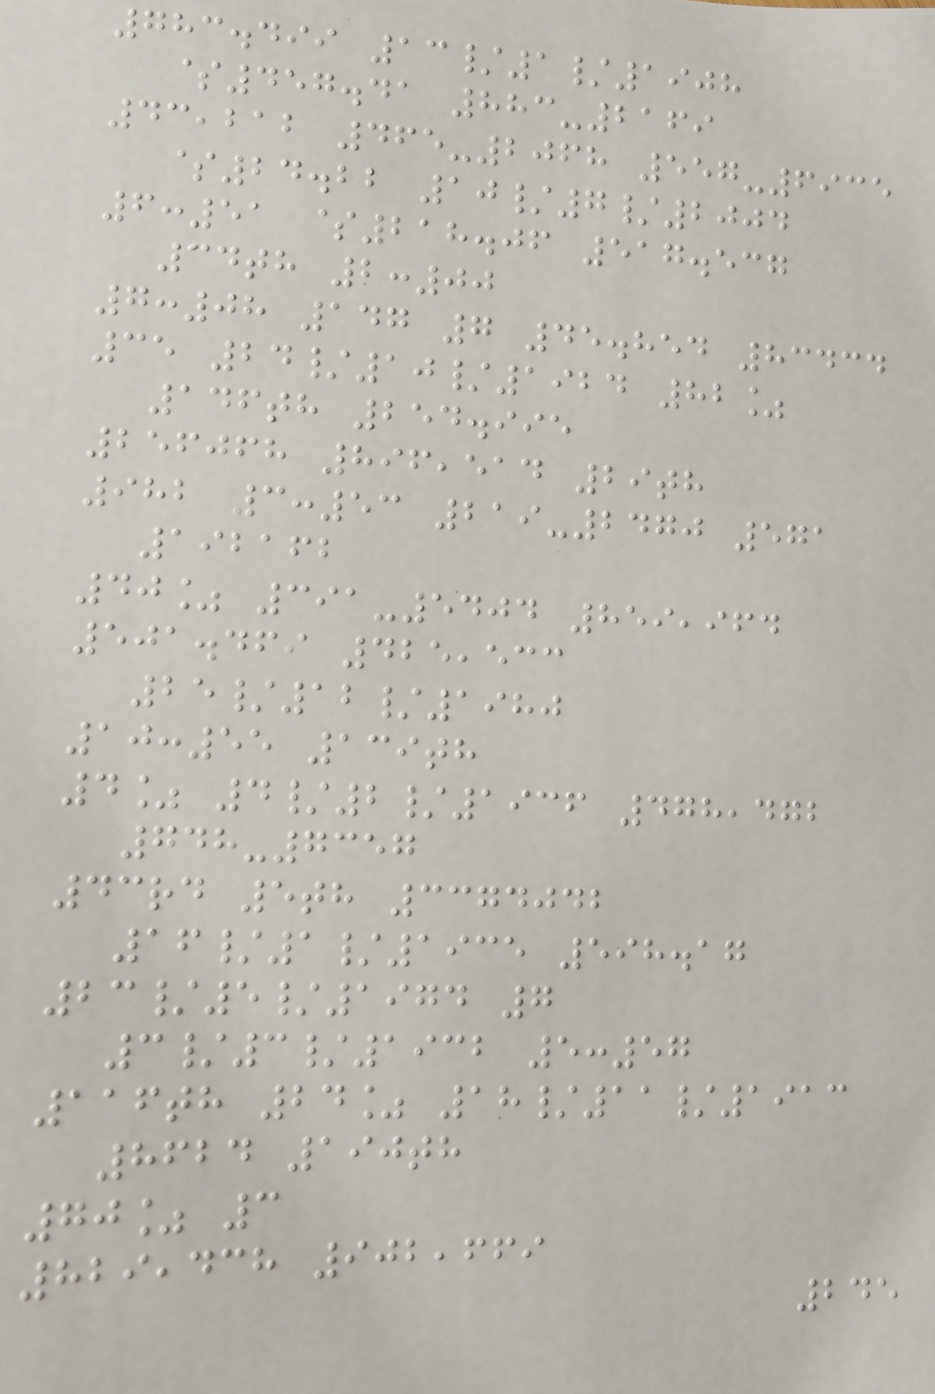783.499 13/1/1908
$457.41 883-2169
43,212 465-2068 557-6935
$24.22 10/7/2004
6:51 $218.06 517.537
34th 2:00
7:08 147 7 45.854 83434
35 24/10/1924 82%
146th 254.995
256068 896,514 29th
982 3:53 219-2470 571
192162
40% 391-5404 859,964
501.469 425,533
25/12/1980
10:55 139th
4% 4/2/1936 478,472
748-7357
43rd 5th 3374042
16/1/1935 598.17
23/5/1974 7
3/3/1932 5:57
116th 24% 18/11/1913
8624 190th
70% 3
829,438 902,669
245
